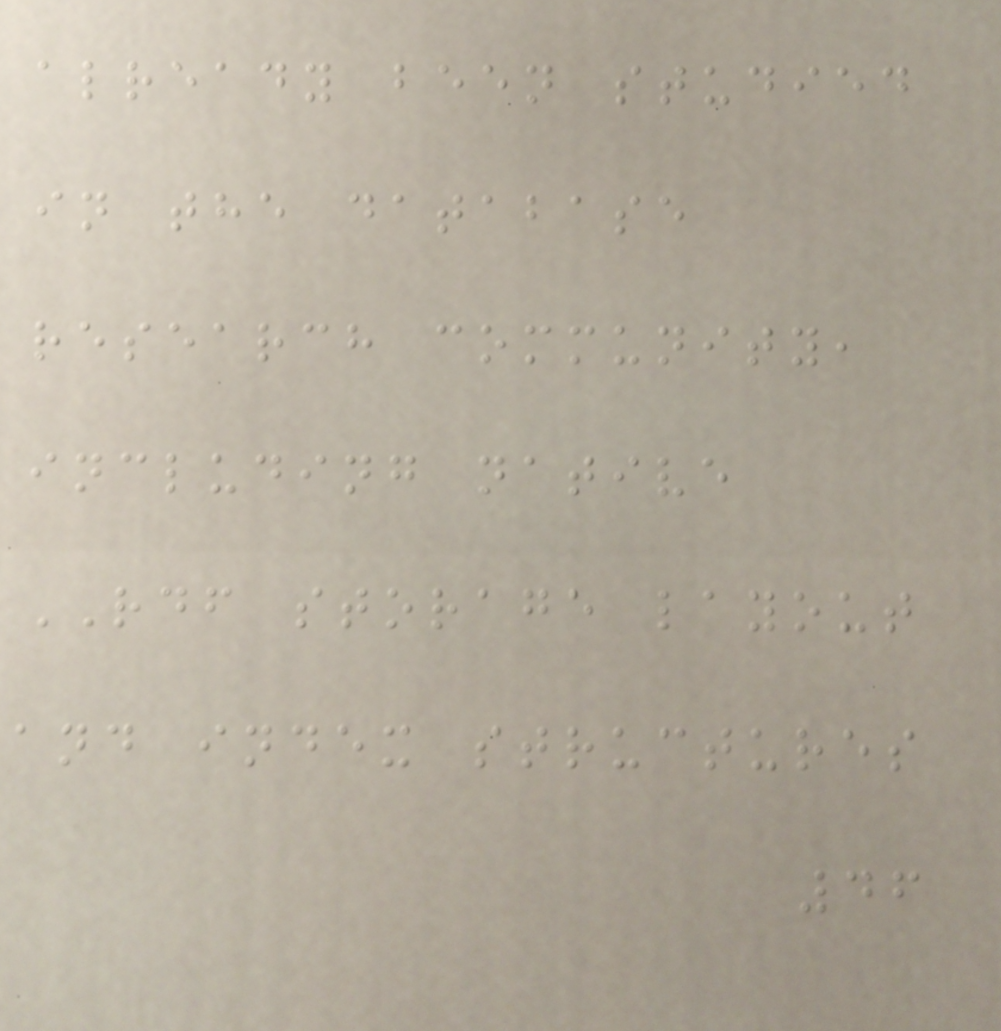already been studied
in the database
research community,
including native
RDF storage layout
and index structures
46
